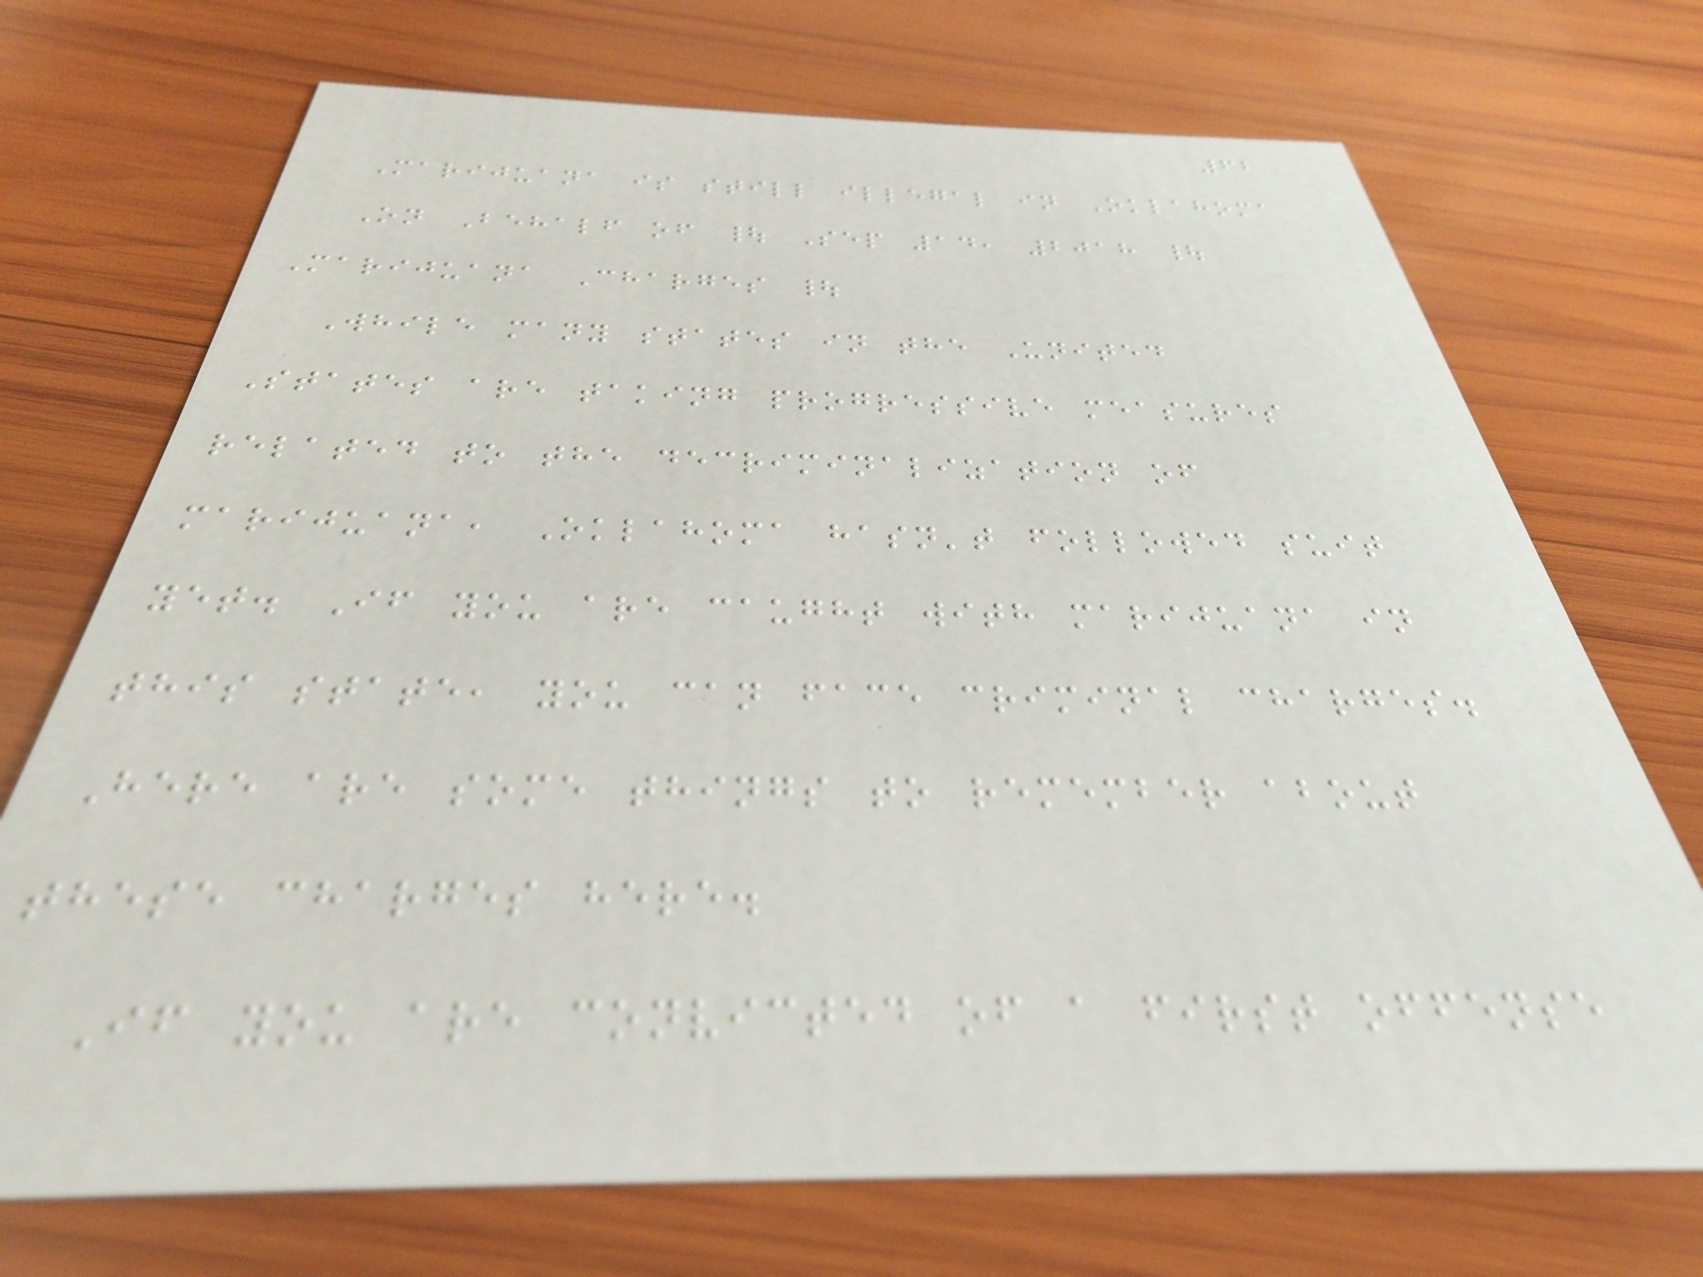62
Marijuana is still illegal in Oklahoma
On Behalf of | Sep 14, 2018 |
Marijuana Charges |
While many states in the United
States are taking progressive measures
related to the decriminalization of
marijuana, Oklahoma hasn't followed suit
yet. If you are caught with marijuana in
this state, you can face criminal charges.
Here are some things to remember about
these charges here.
If you are convicted of a first offense
